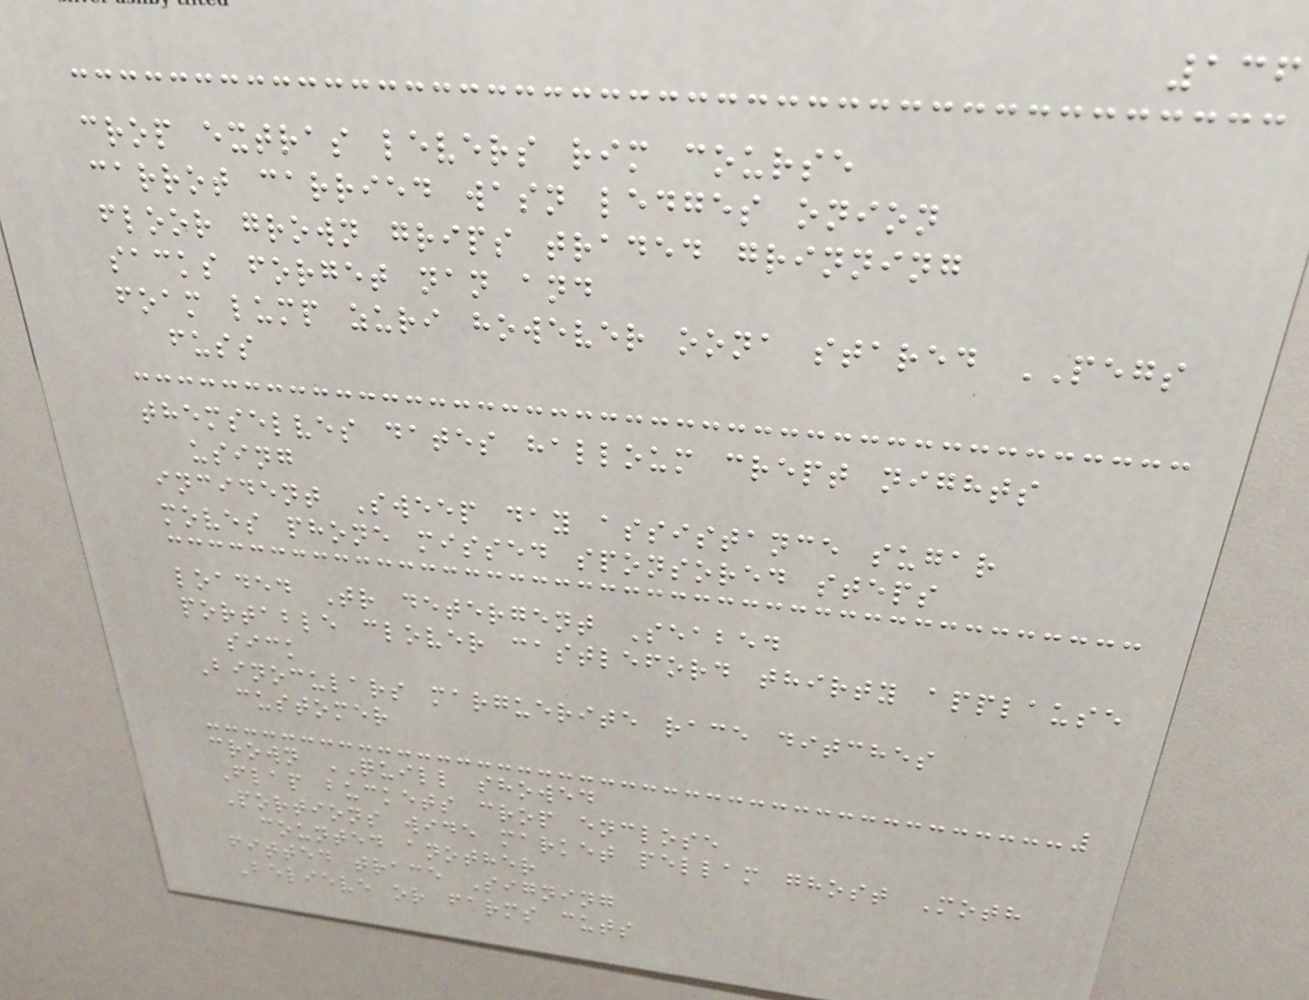136
crop extras levers rim course
carrot carried wasn ledges onion
floor grown grips traded grinning
sacks forget nan and
foam lump zuri however oona stared PEGS
fuss
themselves dates halloum crept nights
using
incident Sweep day assistance sugar
moves phone missed sponsored steps
loaded Tr detergent Seabed
portable clover castleford thirty applause
sick
Binoculars marguerite race ditches
customer
crown QUILL showed
Flap buckets crop enclose
Portions wide market pellam ghost Moth
counted another
fitted trace Signing
Believe or farms cuts
